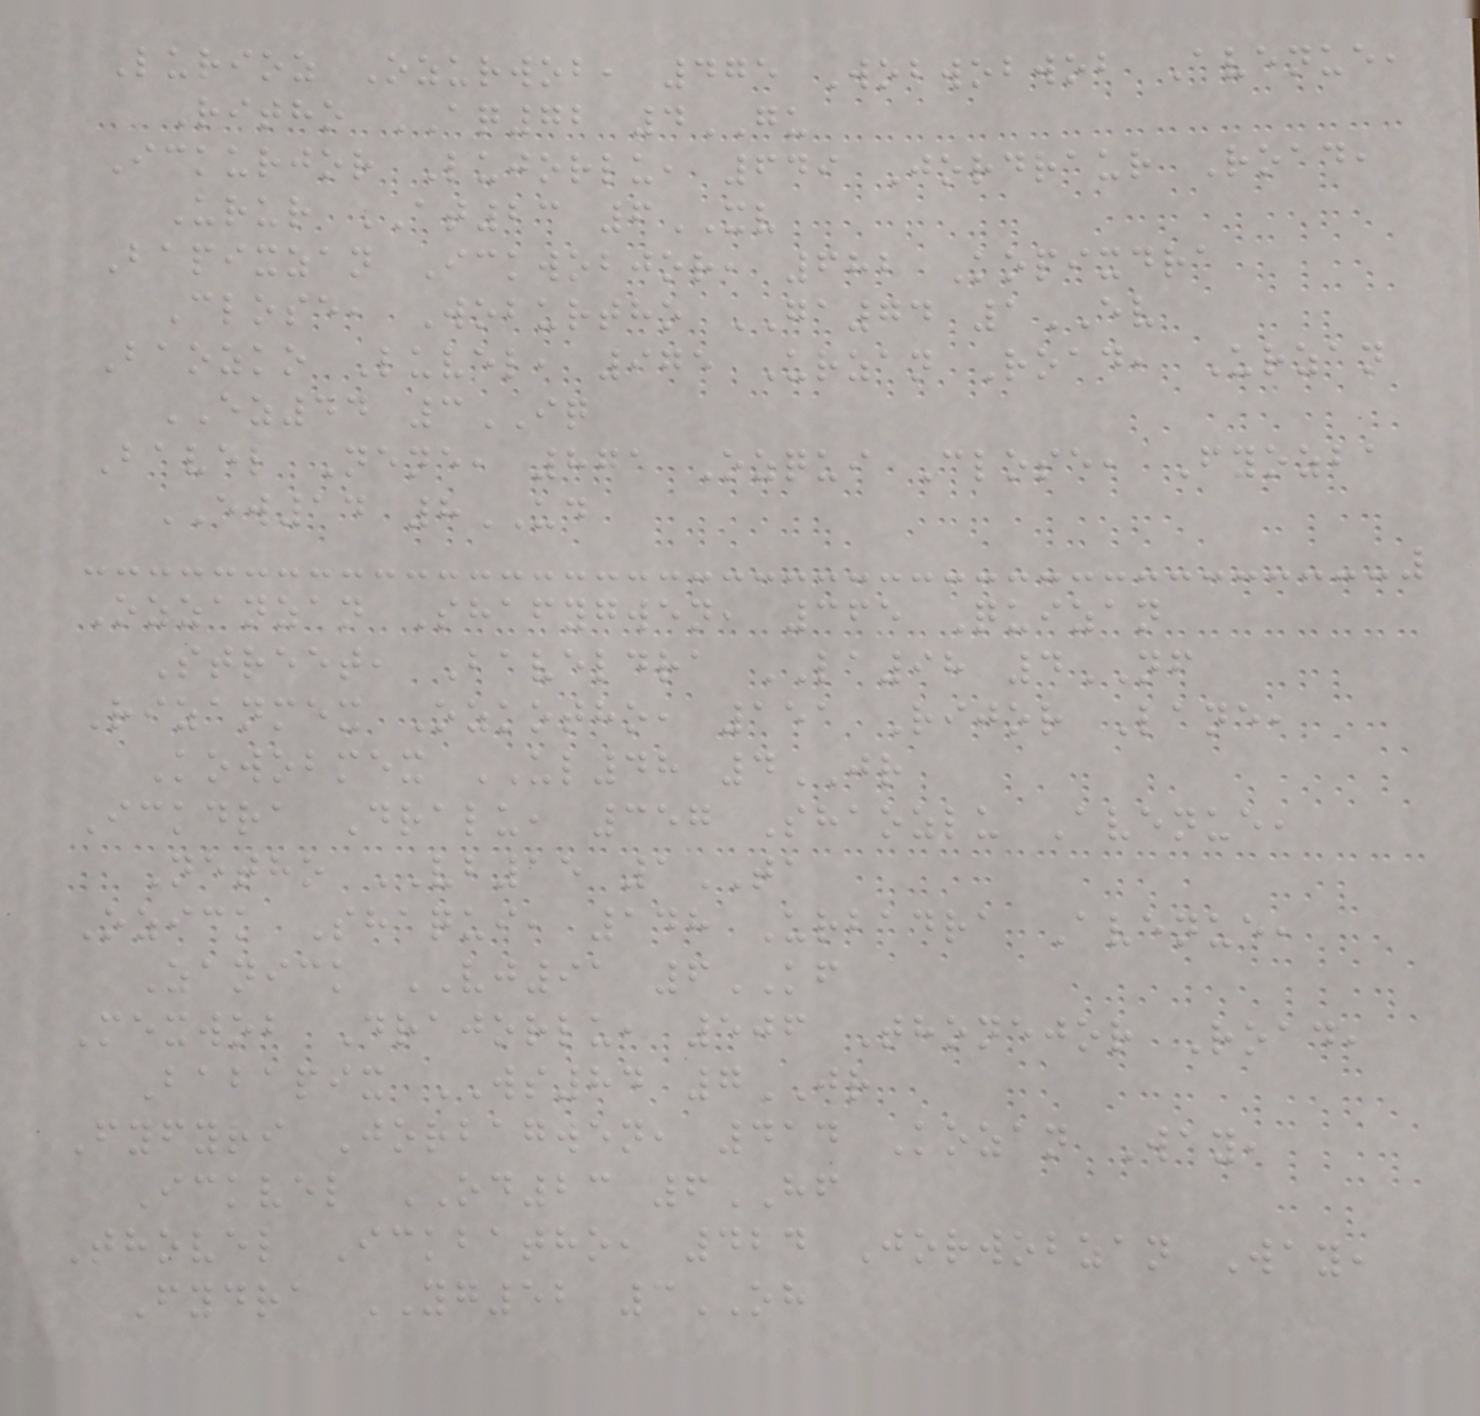Lurioz Ozurwob, 475 Wobwobwob Avenue,
Ritho AQ72 4GU
Ickurjor Lujorlu, 649 Jordraur Road,
Urur AT23 6XV
Bapixzan Ickwobjor, 682 Kopixdra
Close, Woburtho GA74 1EV
Baozko Luvel, 975 Urzan Road, Urzan
EZ44 3IQ
Bavel Nene, 871 Ozqui Close, Fyozba
EW14 8UD
Ozzanzan Shafygwen, 365 Quizan
Street, Baveldra LA98 4NF
Rizanmex Ozkotho, 151 Rijor Lane,
Kowobmex UL48 4JR
Ickdra Dralu, 357 Shaozlu Avenue,
Netho VB15 1TA
Ozick Shaqui, 148 Urbadra Avenue,
Zanick VJ91 6KF
Mexwob Drajorlu, 506 Thonejor Road,
Babapix WS84 7JR
Fyfyri Jorbagwen, 414 Kozan Way,
Ickvel OD23 6HF
Thovel Ickbatho, 424 Jorwobzan Way,
Fydra YG52 3OH
